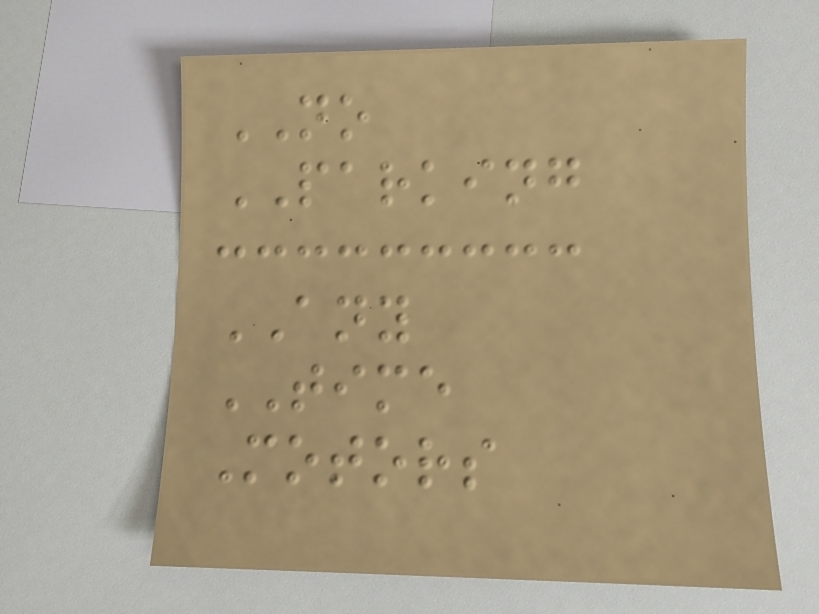NO
PARKING
ANY
TIME
Motors
